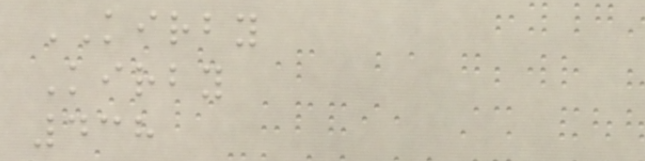KIRBY
Kirby
438
